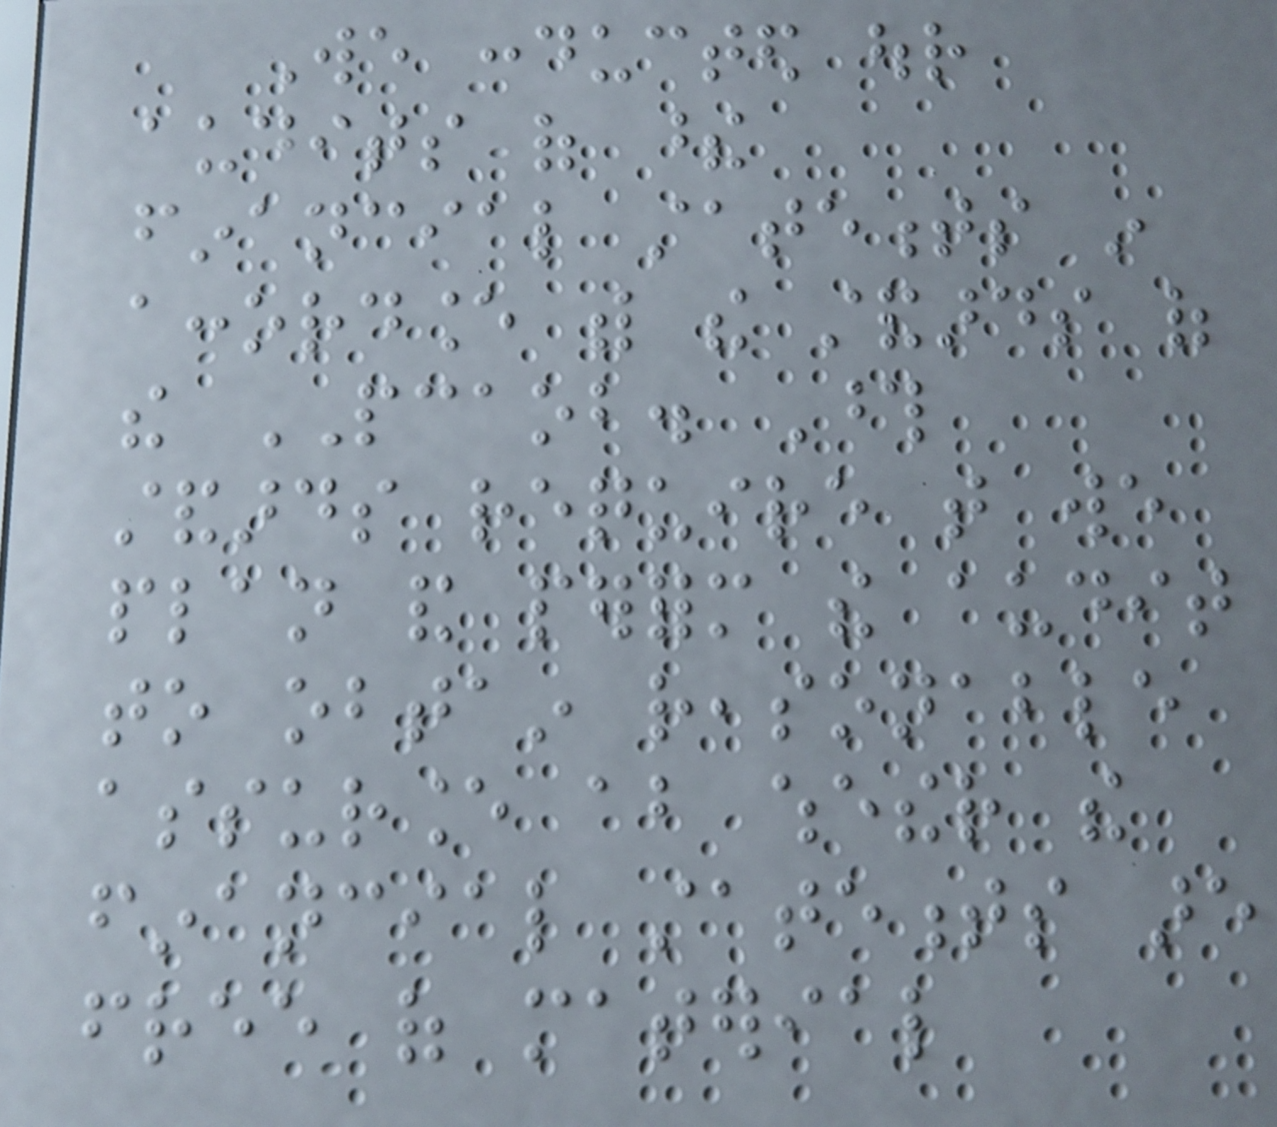We conducted our
audits of these
financial statements in
accordance with the standards of
the PCAOB. Those
standards require that we
plan and perform the audit
to obtain reasonable
assurance about whether the
financial statements are
free of material
